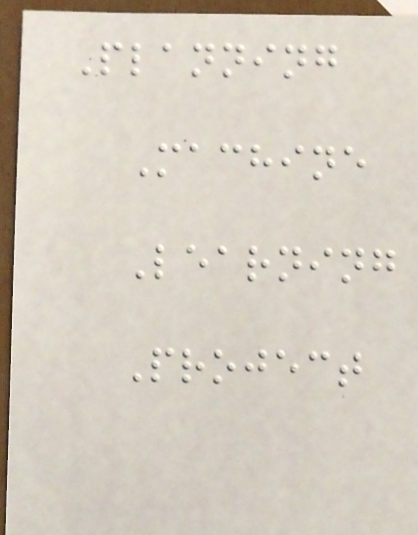Planning
Machine
Learning
Project
